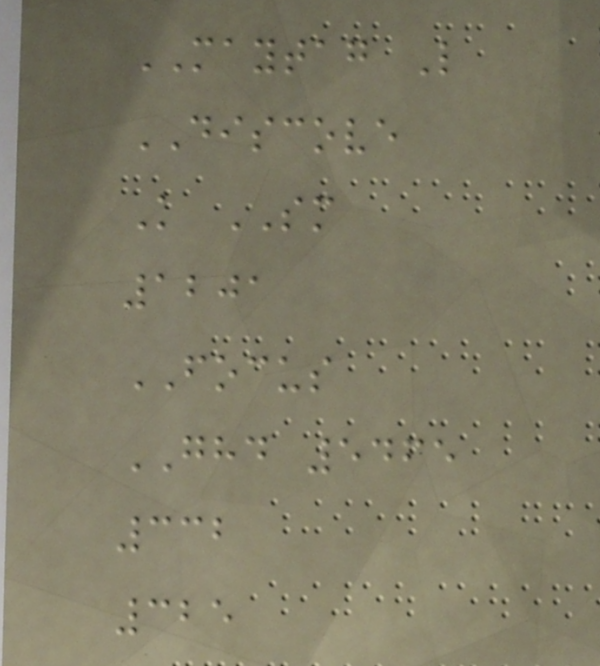MAYTAG L
DISCOVE
K SM
1201
FOCUS
GHD 5465
332
325
